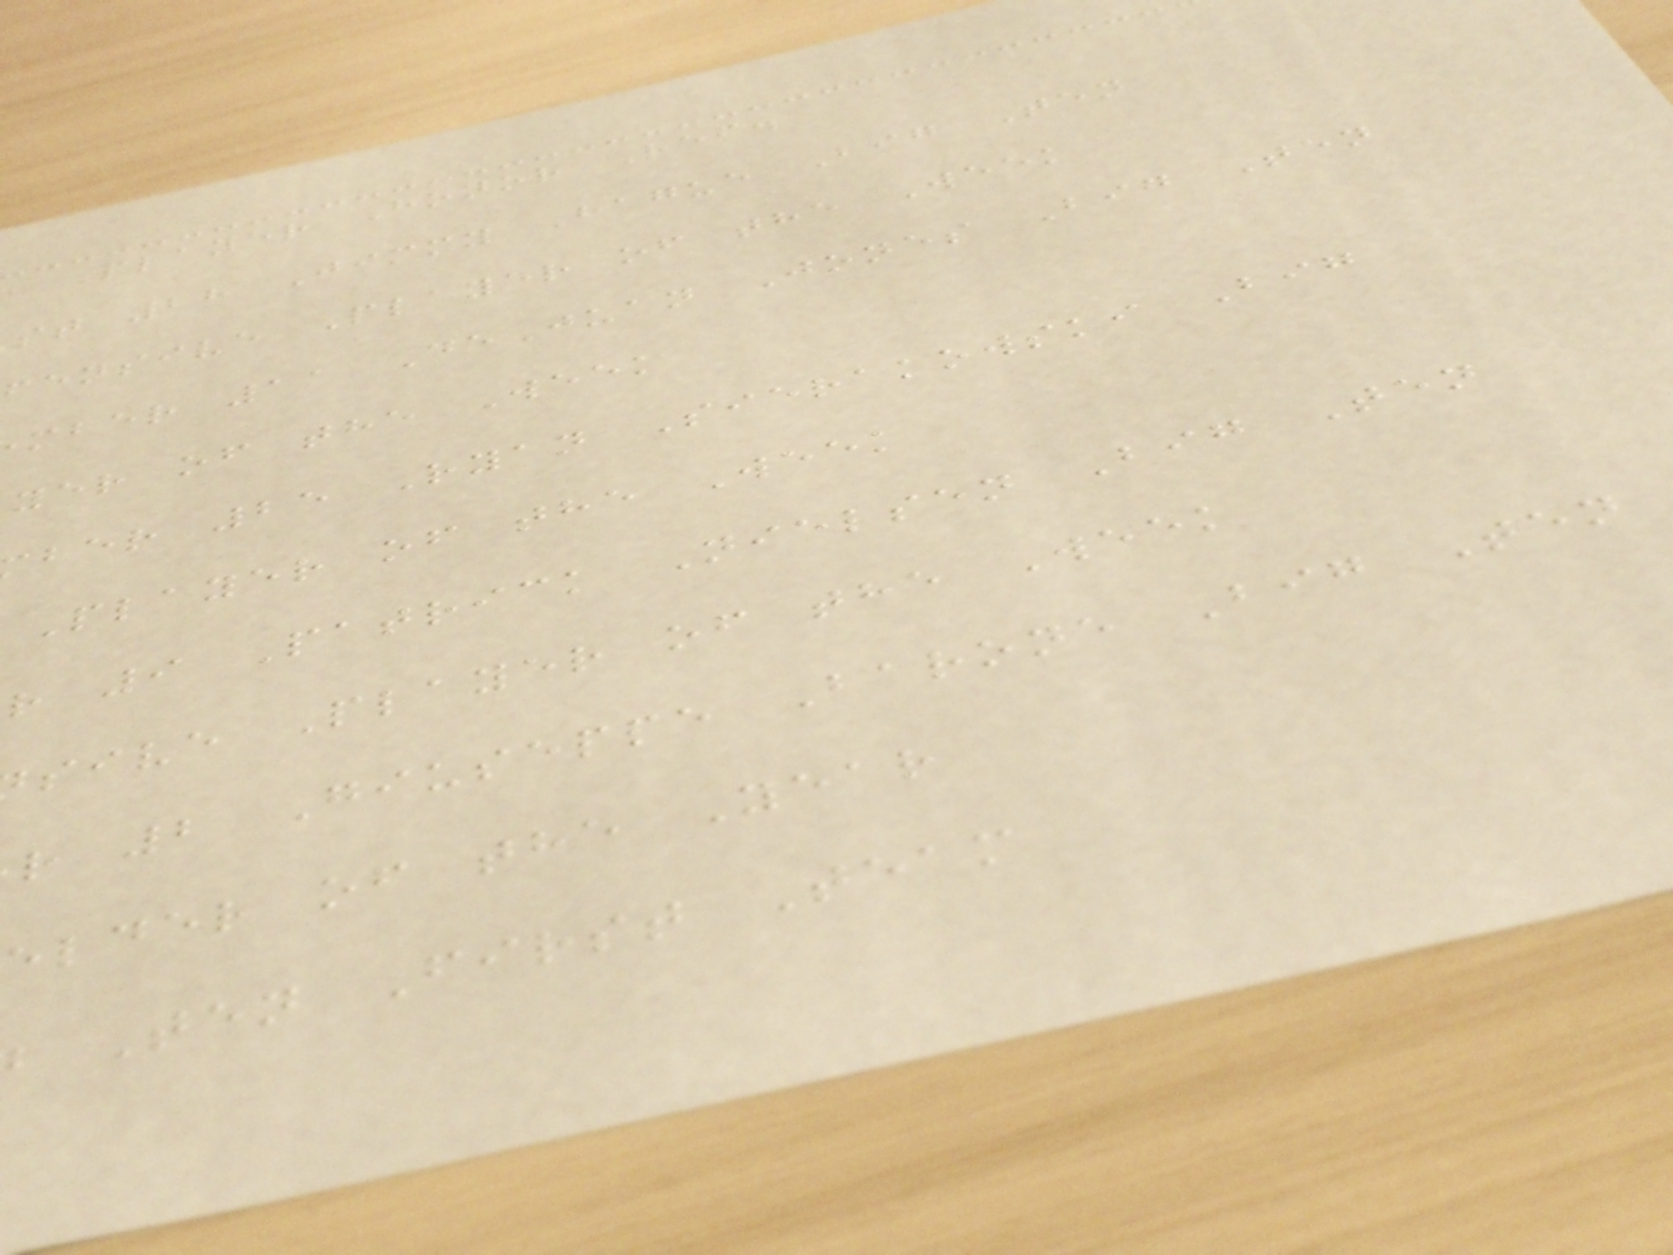Player Honor Ref.
st 28 Jimmy Hague Big Ten
fensive Player of the Week
mber 11 DeJuan Jones Big Ten
yer of the Week
ber 25 Ryan Sierakowski Big
Player of the Week
r 9 Patrick Nielsen Big Ten
sive Player of the Week
r 2 Giuseppe Barone Big Ten
elder of the Year
Ten First Team
